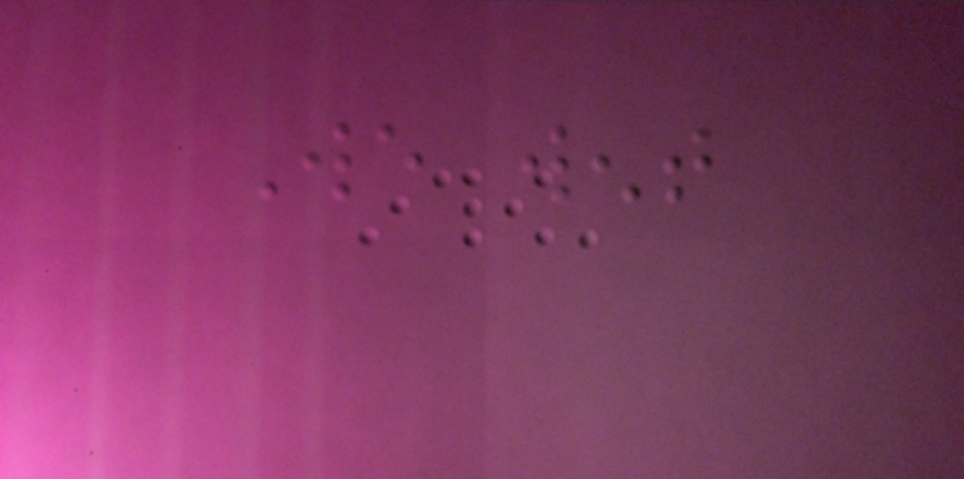We went
